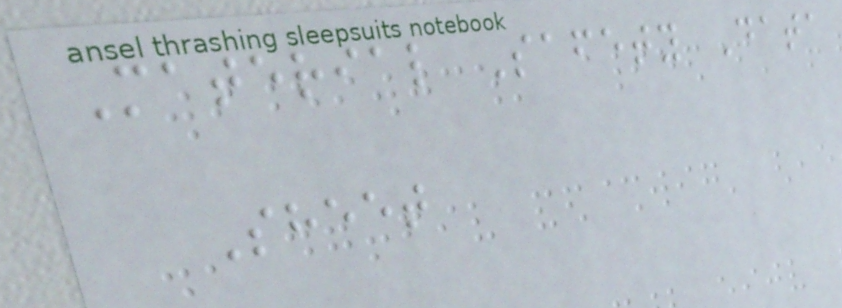Material Safety Data
Sheet
